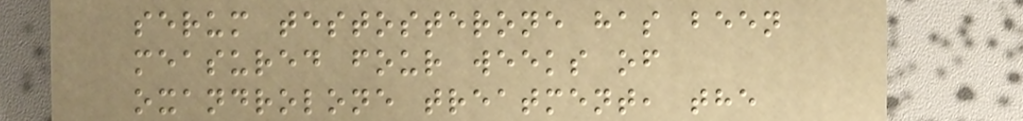serum testosterone has been
measured four weeks of
oxandrolone treatment, the
